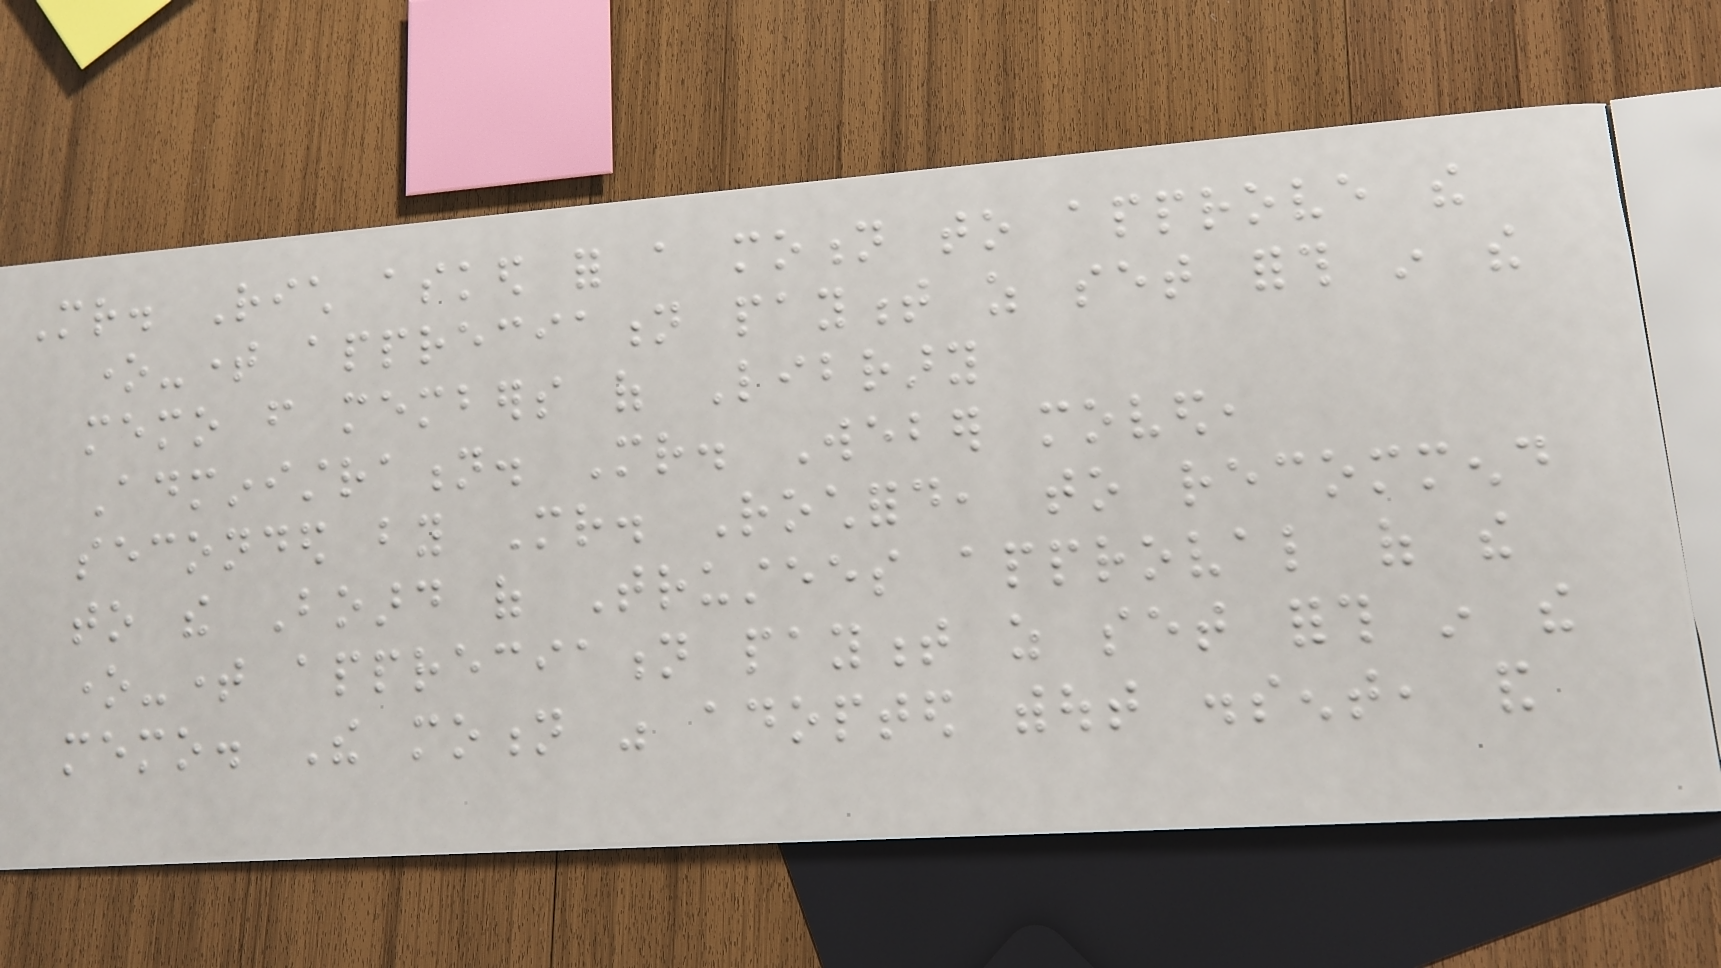Mr. Rich asked for a motion to approve the
one-time appreciation payment as set forth in the
memo from members of Library
Administration. Mr. Weber moved,
seconded by Mr. Rochford, to recommend
to the Board of Trustees approval of the
one-time appreciation payment as set forth in the
memo. The motion was adopted without dissent, and
